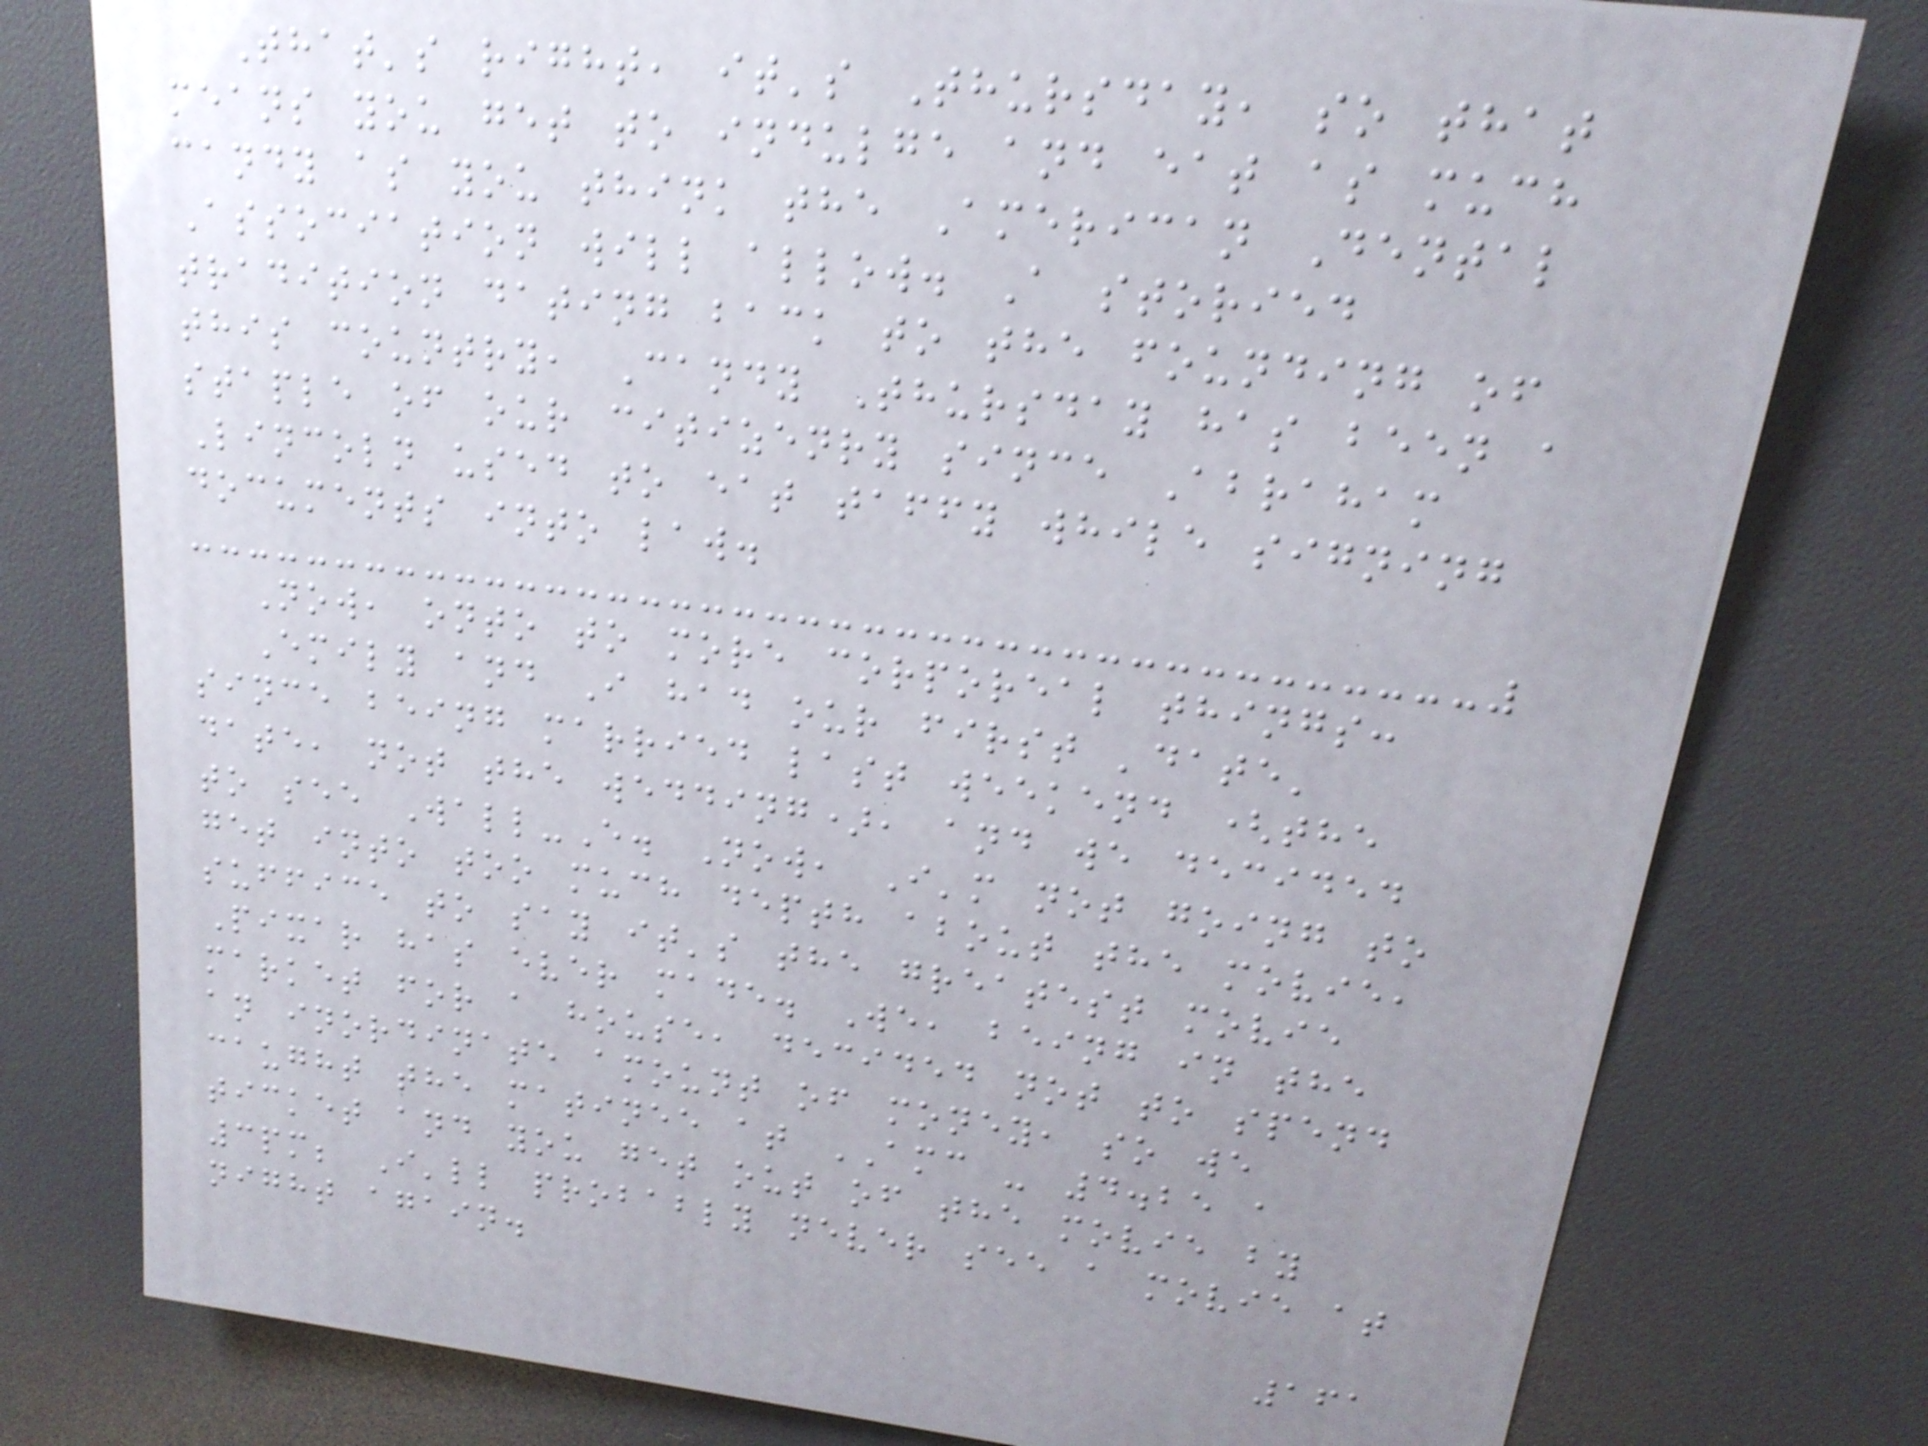That's right, it's Thursday, so that
means you get to indulge and eat as much
candy as you think the American Dental
Association will allow. A storied
tradition dating back to the founding of
this country, Candy Thursday has been a
staple of our citizenry since Abraham
Lincoln used to eat taffy while signing
documents into law.
Now, onto to more corporeal things:
Emily and I had our first 'date'
since being married last weekend (the
date, not the wedding), and we decided
to see Wall-E. Now, I'm not going to
get into too much depth about the movie,
suffice to say it's the greatest movie
Pixar has ever made. We, being in the
market for a house, decided not to spend
an inordinate amount of money, so we
caught the matinee at AMC - 4.25 a
ticket and you get out of the movie by
3pm; I'll probably never see a movie at
night again.
161
